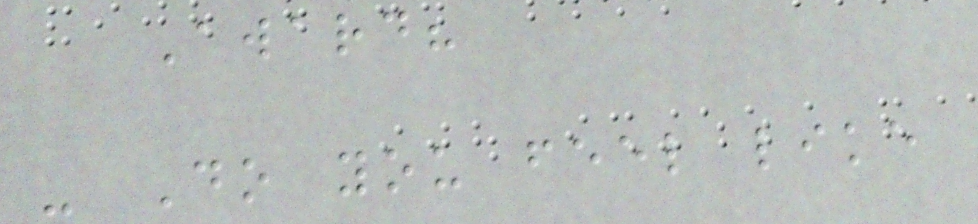Award?
- Do you feel like
